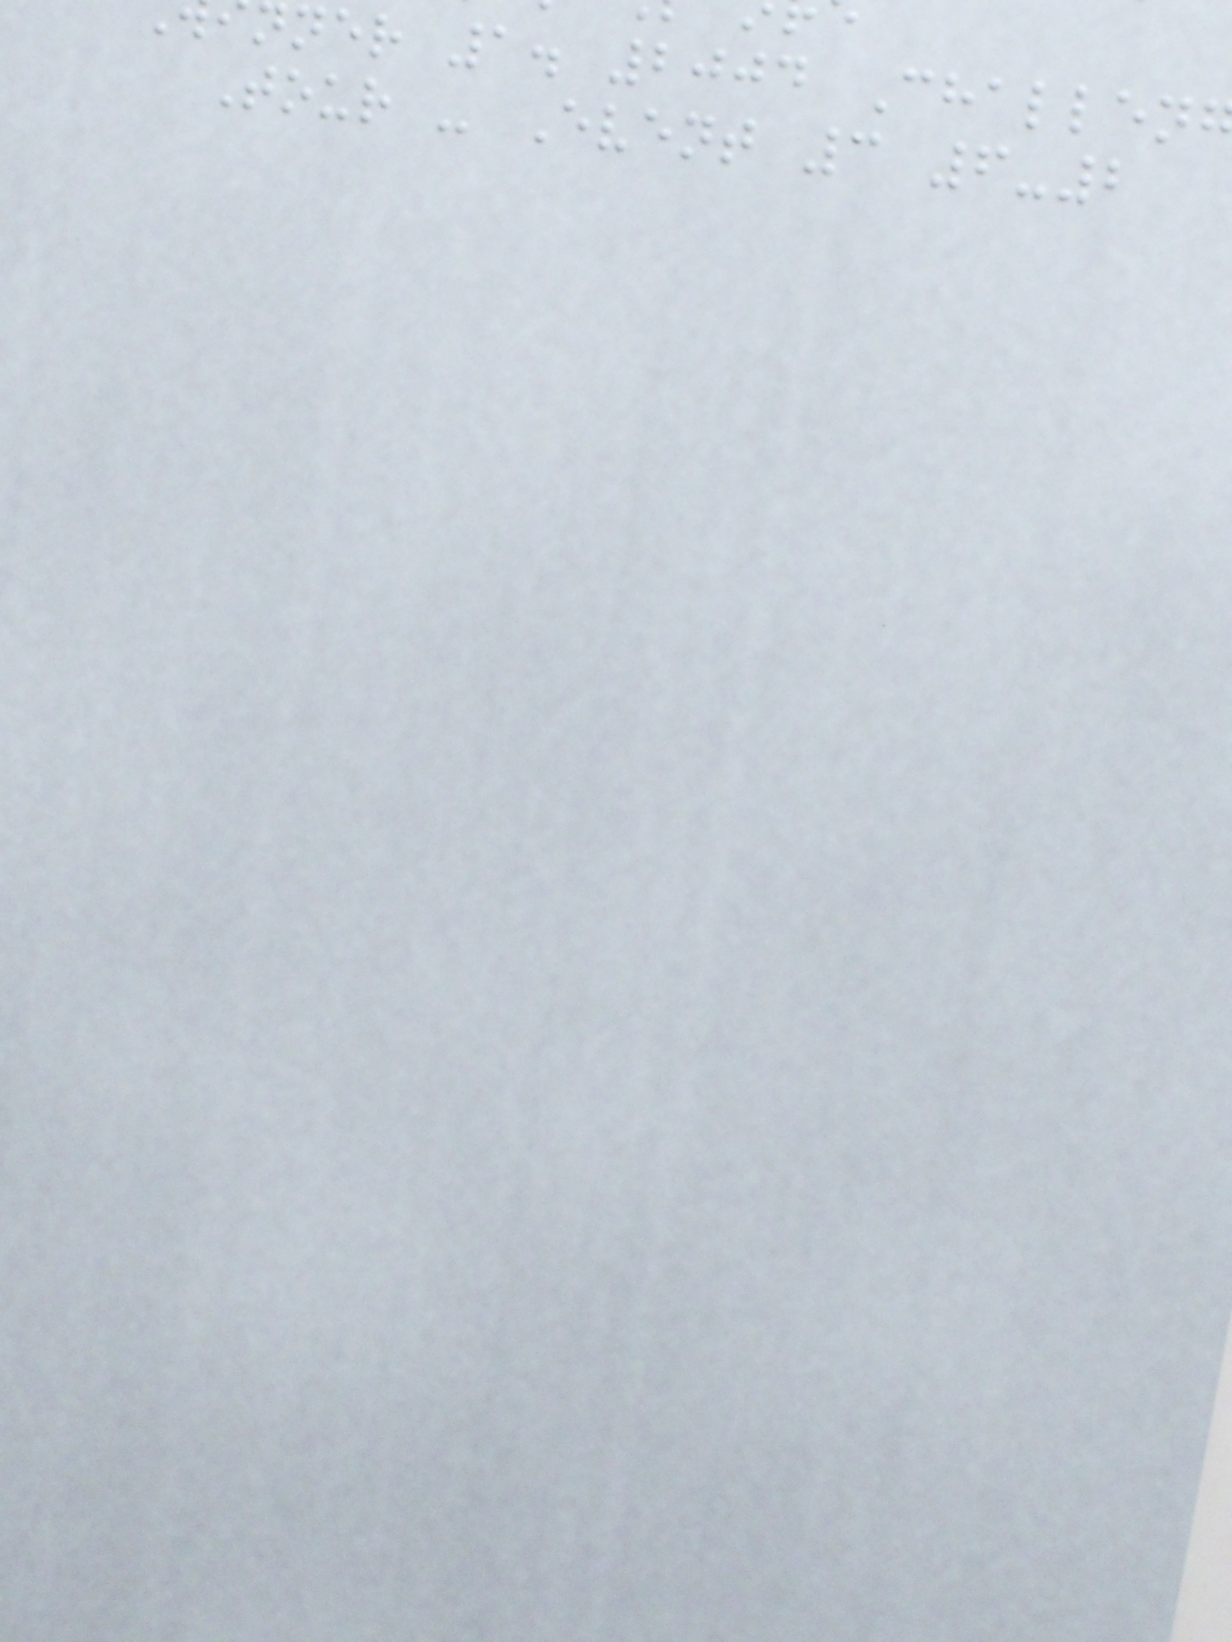ner 1. 2004 Challen
Tour - Event 3 6-2
